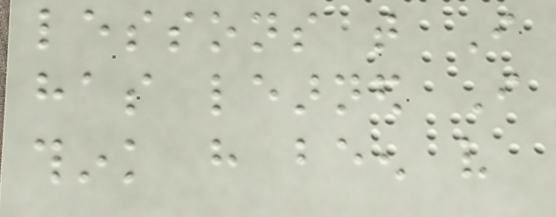lessons that I
has learned I
think have been very
